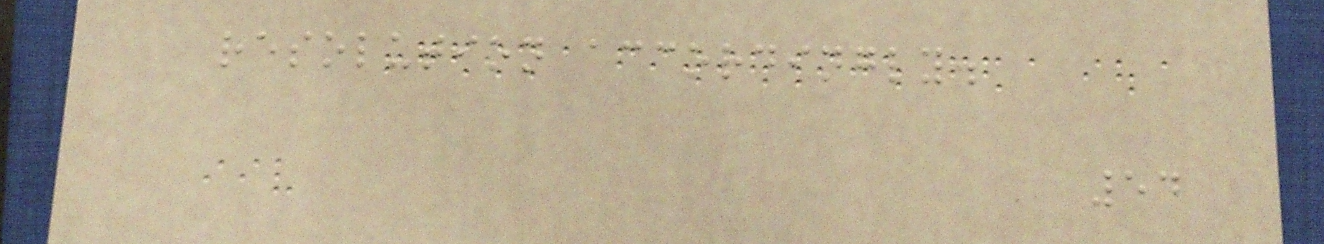resolution accordingly.
54
